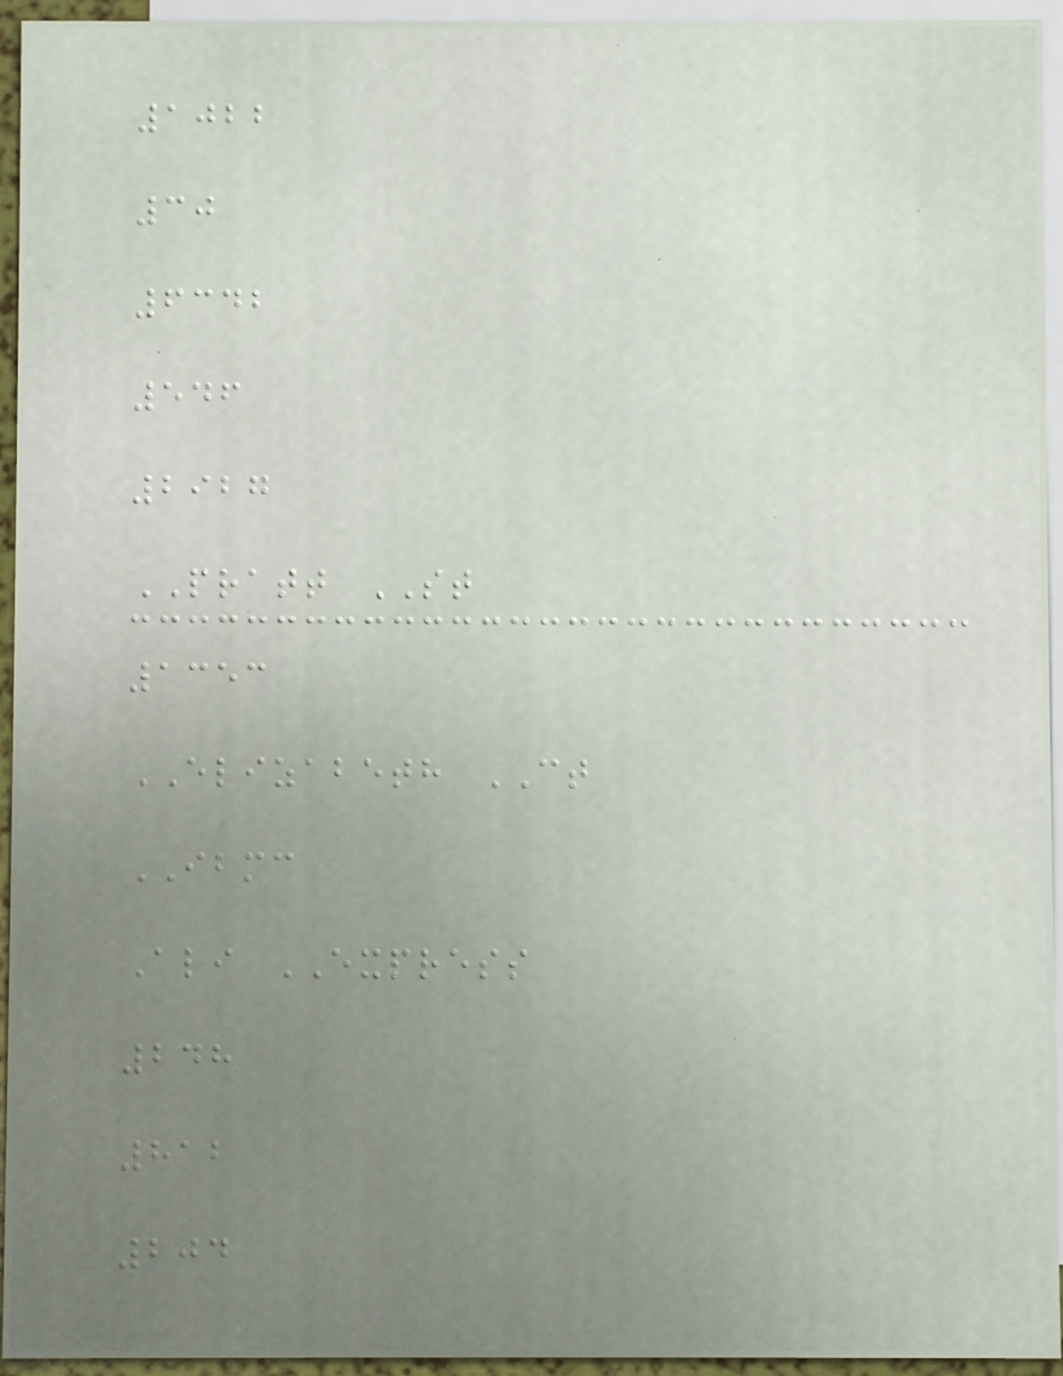1022
30
6342
546
2927
PRATT ST
1353
ELIZABETH CT
IBMC
Ali EXPRESS
248
812
204
